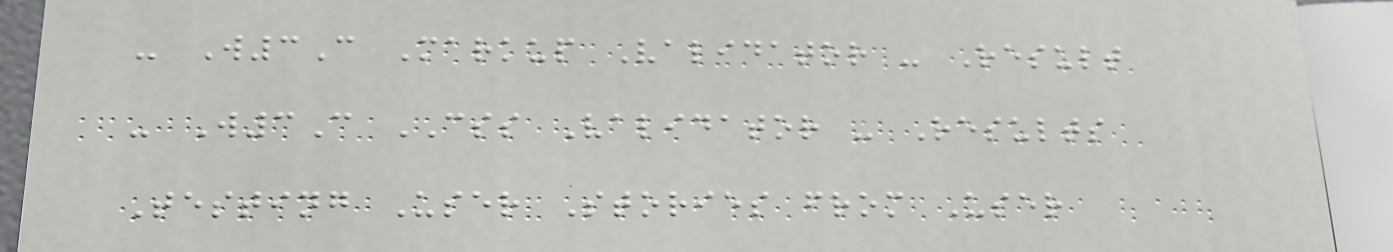- W3C Markup Validator - Result
- W3C CSS Validator - Results
Testing User Stories from User
